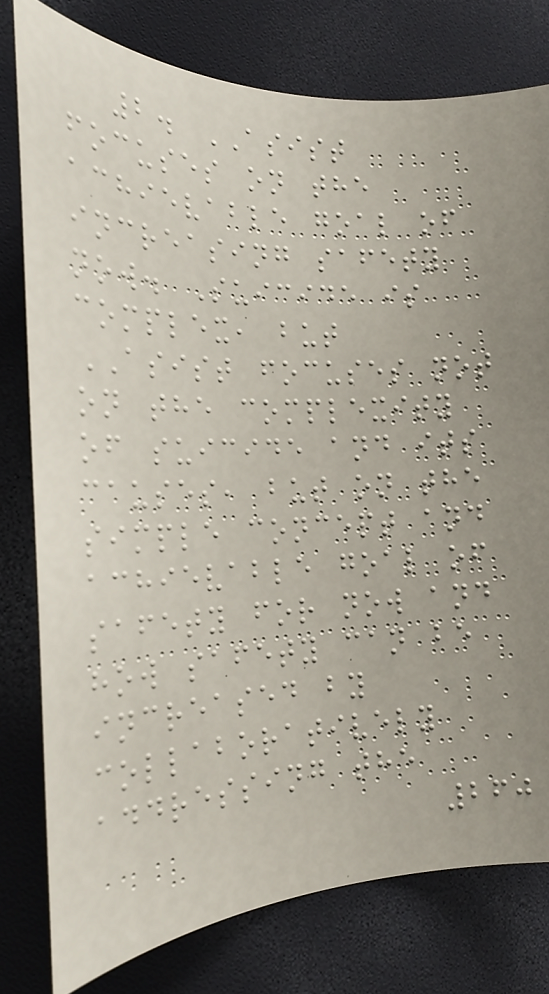2. ASIST
focuses on the
achievable goal of
increasing safety
now. Suicide is
complex, but
ASIST focuses not
on the complexity
of suicide and its
causes, but on the
simple concept and
achievable goal of
safety for now and
how safety can be
increased by
collaboratively
addressing the
260
